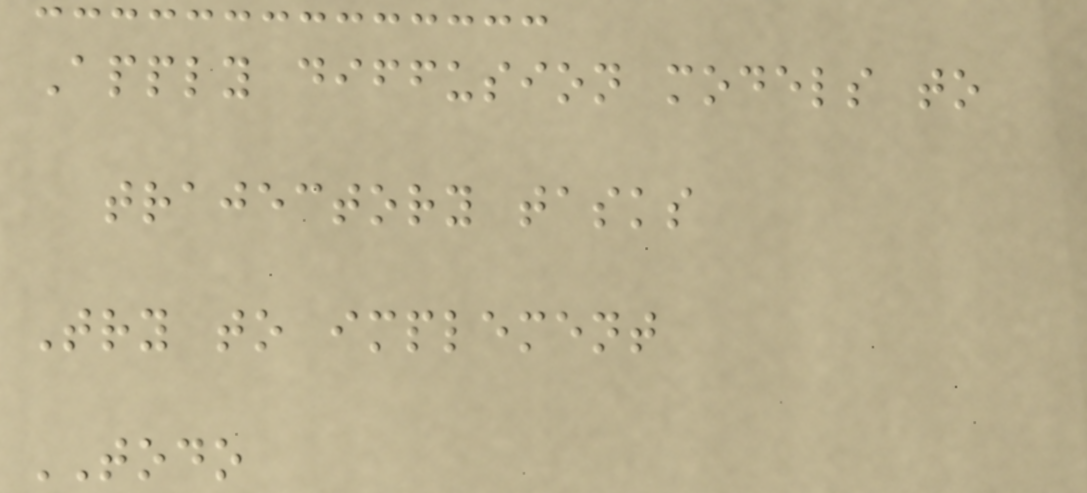Apply diffusion models to
trajectory tasks
Try to implement
TODO
